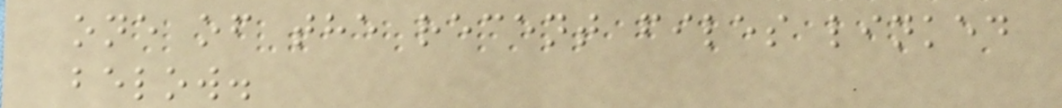one of the recent files linked
below.
